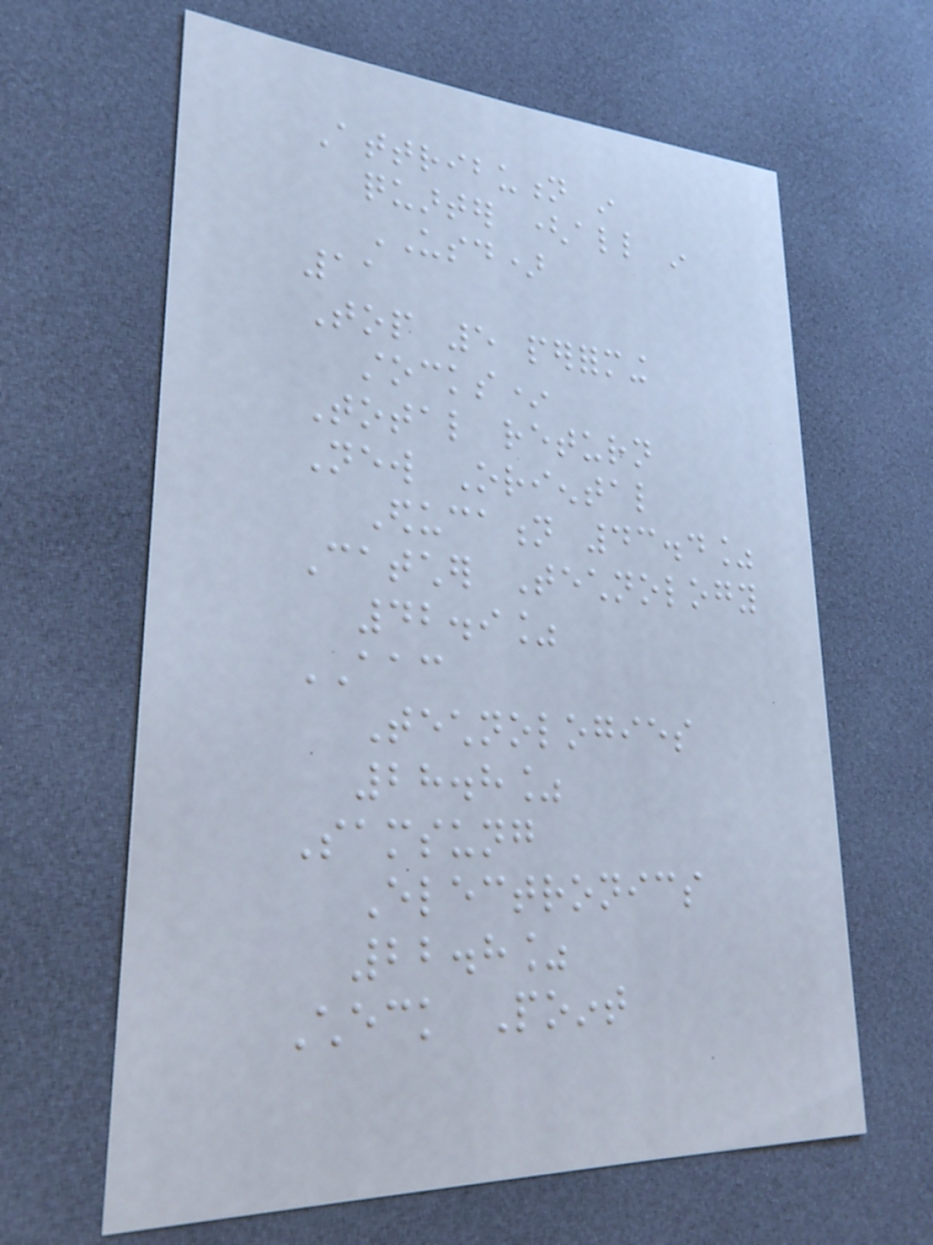Attribution in
quarter (all in
USD)
11
Top 5 performing
stocks*
Total return
New Oriental
Education 43.4%
Catcher Technology
42.9%
AAC
Technologies
28.8%
Samsung
Electronics
22.8%
Check Point
